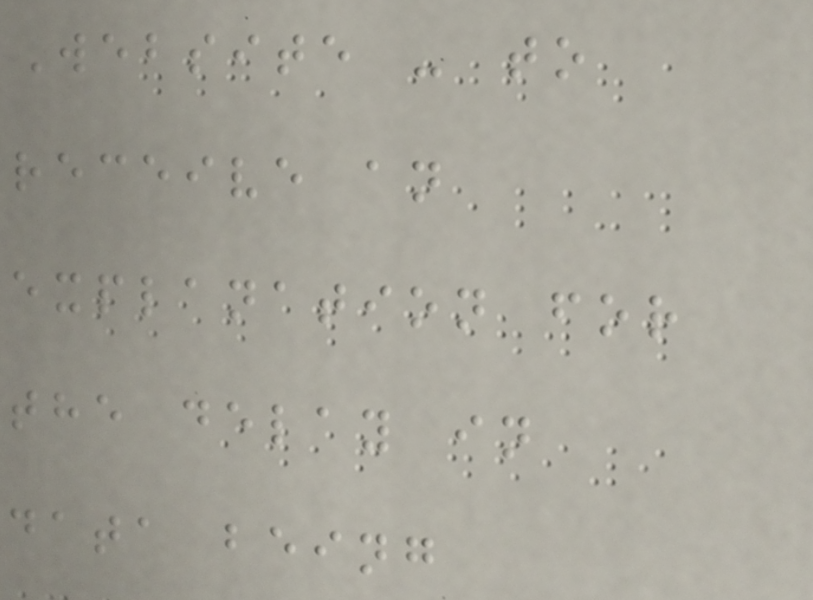Website - to
receive an
explanation for
the delay in
data being
